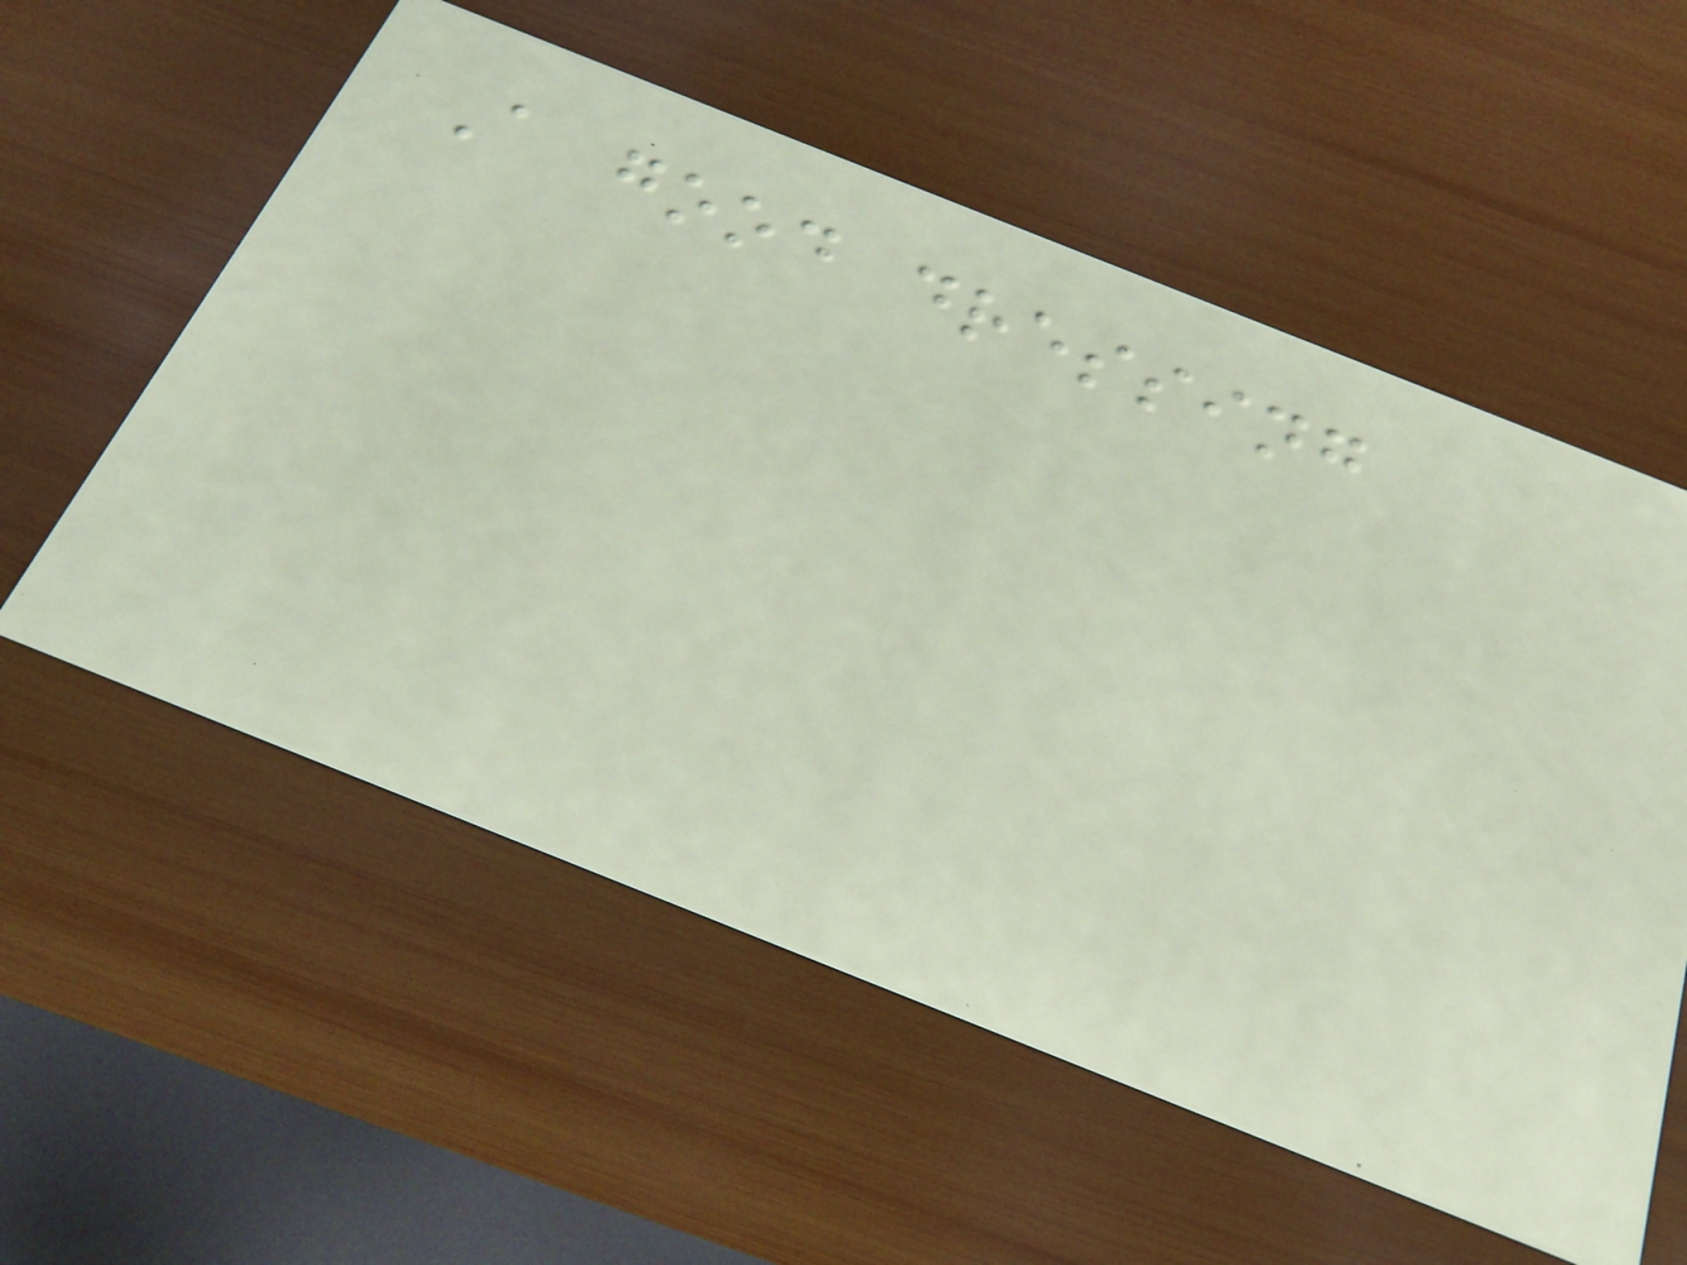A good dressing
